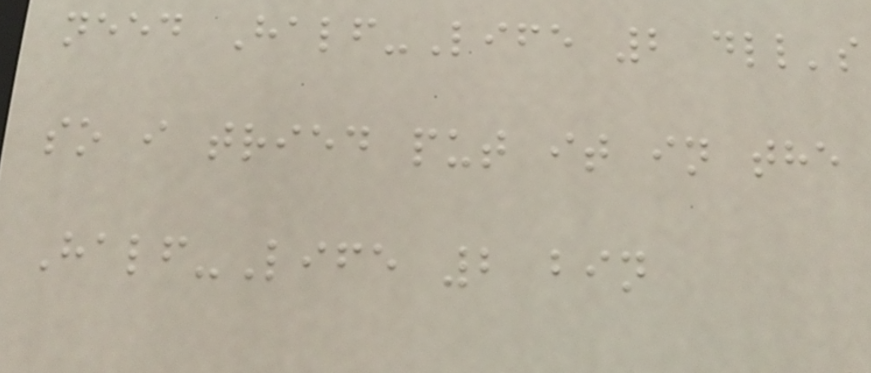need Half-Life 2 dll's
so i tried put it in the
Half-Life 2 bin
